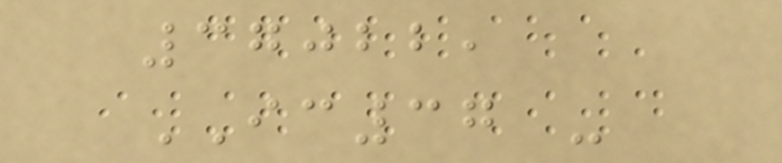37022,
IC37 -
